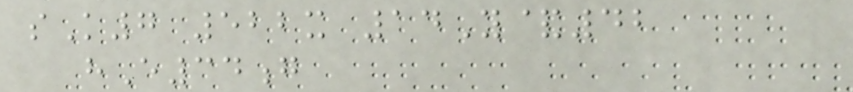sK7 522x 14Y&42
hE34g
